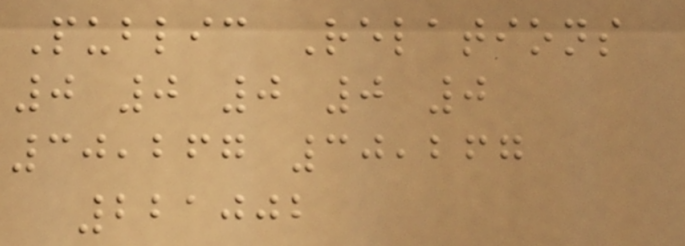Public Relations
0 0 0 0 0
30,267 30,267
221002
